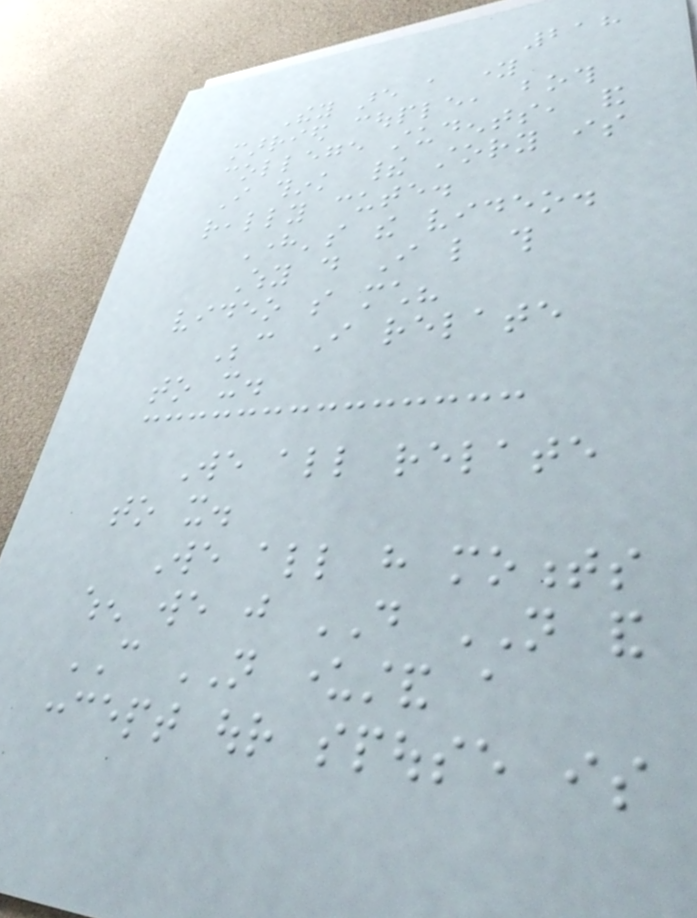218
They are a young
married couple, both
college students, and
I think their story is
really cute.
Here's the video.
Why do I like this
video so much?
Because I relate
to it.
We all relate
to it.
We all have moments
when we just DO NOT and
CAN NOT understand a
concept our spouse is
